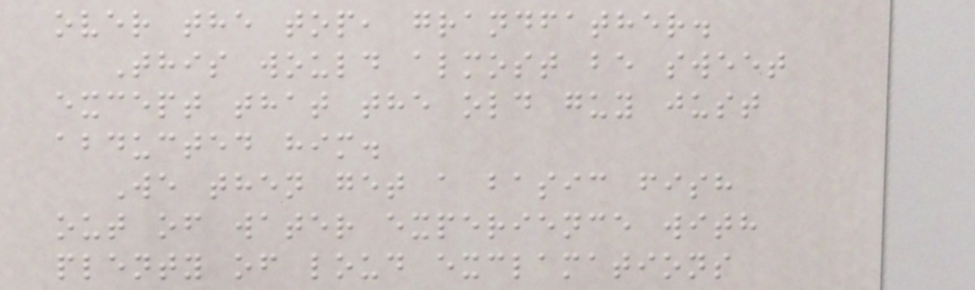over the top, grandfather.
This would almost be sweet
except that the old guy just
abducted him.
We then get a basic fish
out of water experience with
plenty of loud exclamations
